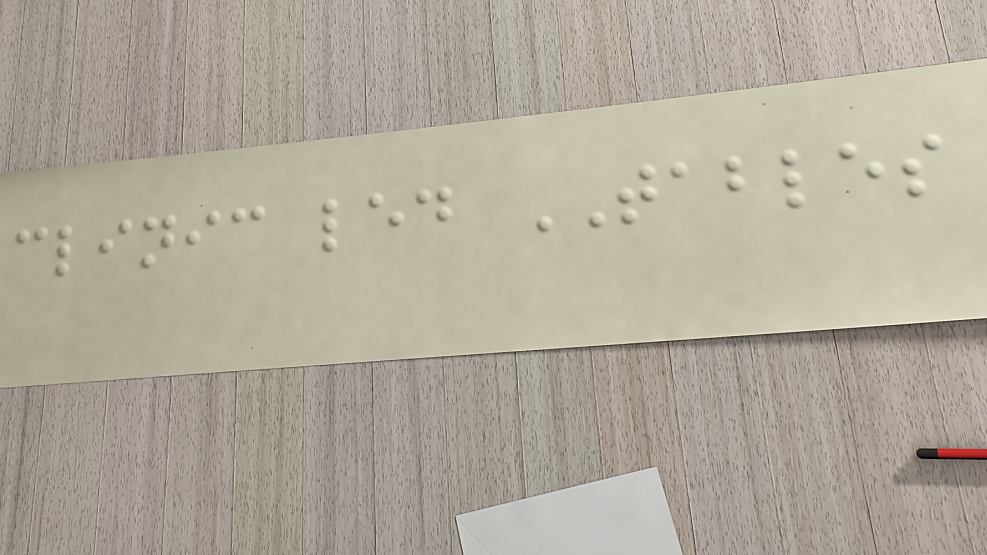clinic led TABLES
